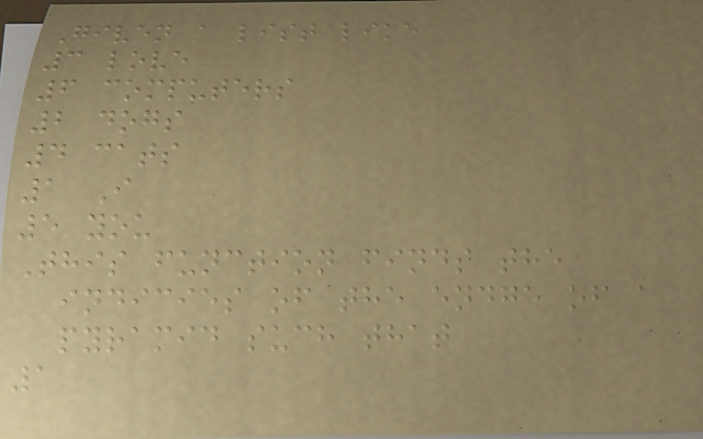Given a list like
3 love
6 computers
2 dogs
4 cats
1 I
5 you
This function finds the
indicies of the endge of a
pyramid such that
1
